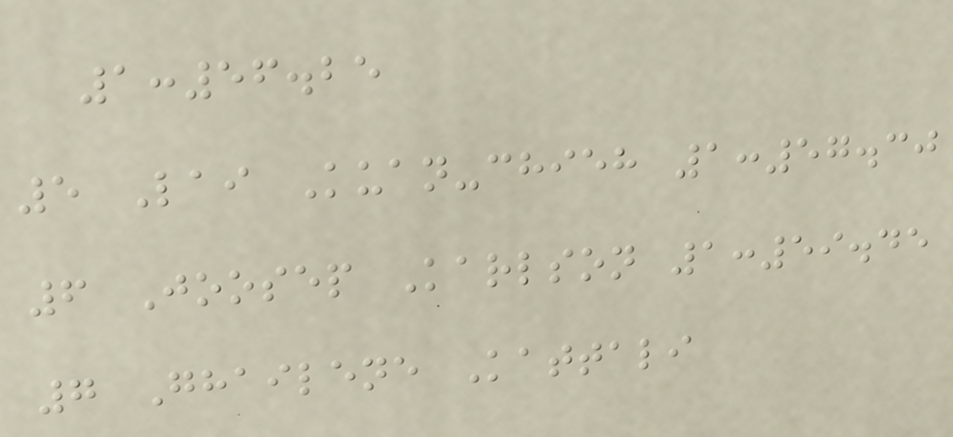1:56.25
5 Lai Kuan-chieh 1:57.30
6 Joosep Karlson 1:59.45
7 Ghailene Kattali
